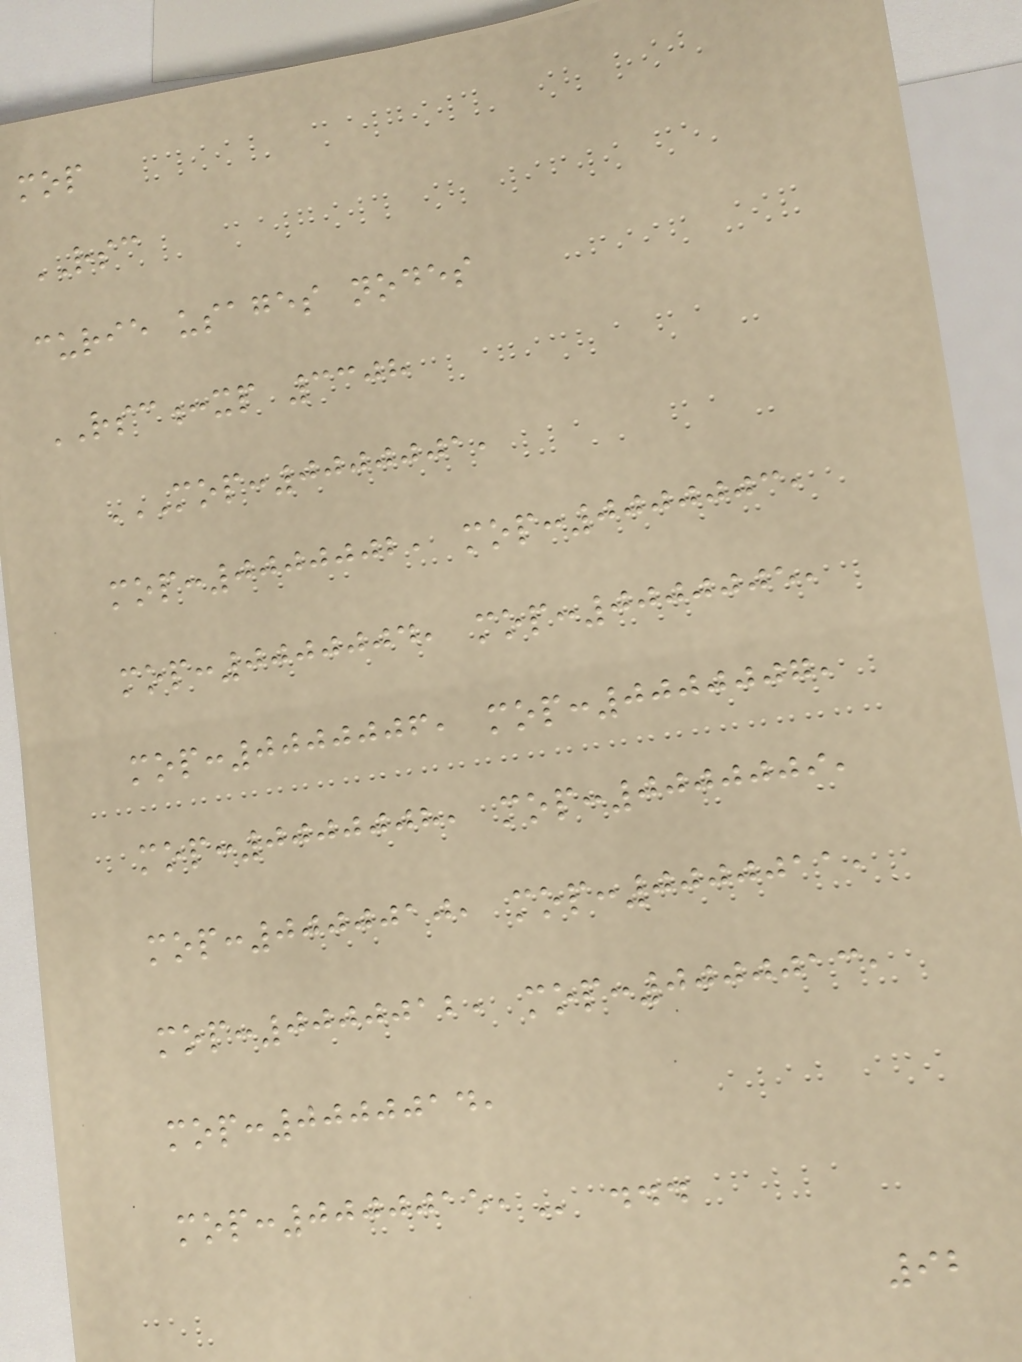mop
RSC
curie usages nodes
RSC:xp 3308
MOP:0000001,
MOP:0000002, MOP:0000003,
MOP:0000004, MOP:0000005,
MOP:0000006, MOP:0000007,
MOP:0000008, MOP:0000009,
MOP:0000010, MOP:0000011,
MOP:0000012, MOP:0000013,
MOP:0000014,
MOP:0000015, ...
92
